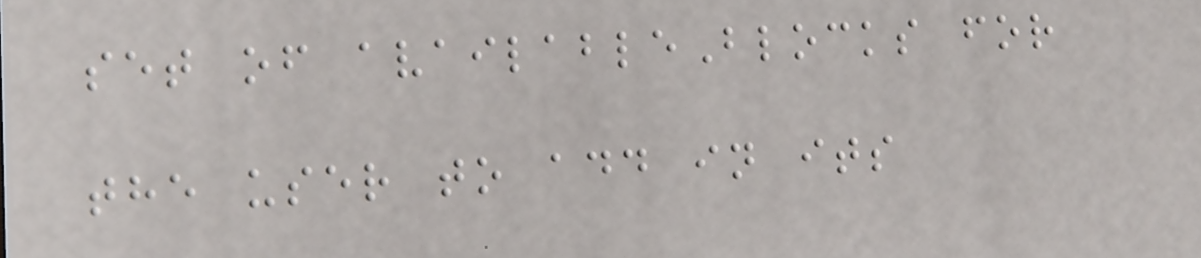set of availableBlocks for
the user to add in its
